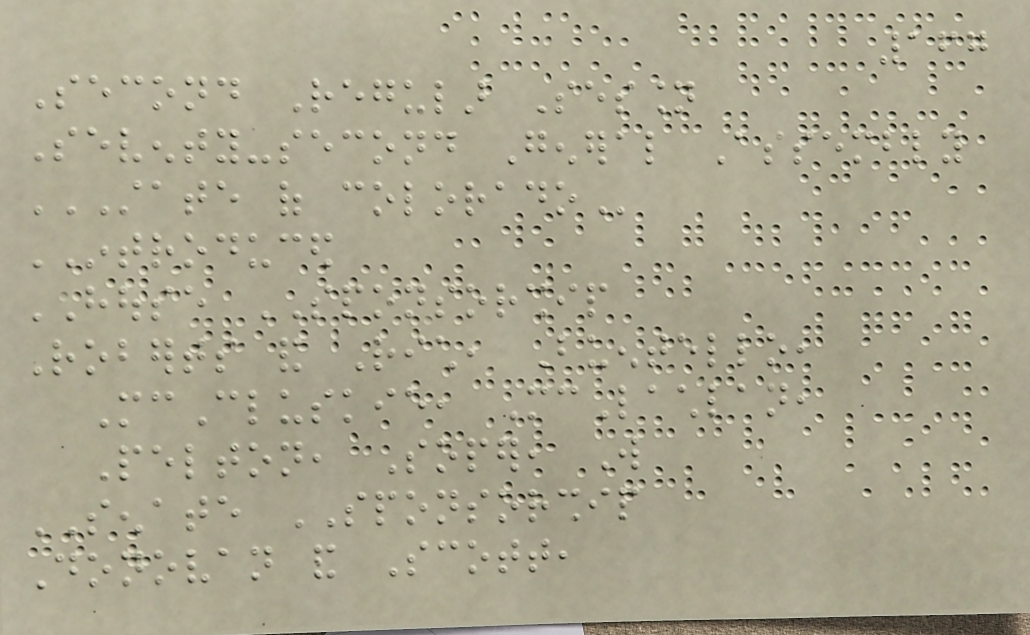167
Second Regular Session
Seventy-second General Assembly
STATE OF COLORADO
INTRODUCED
HOUSE SPONSORSHIP
Roberts and Rich, Buentello,
McCluskie, McLachlan,
Pelton, Soper, Will
SENATE SPONSORSHIP
Donovan and Scott,
